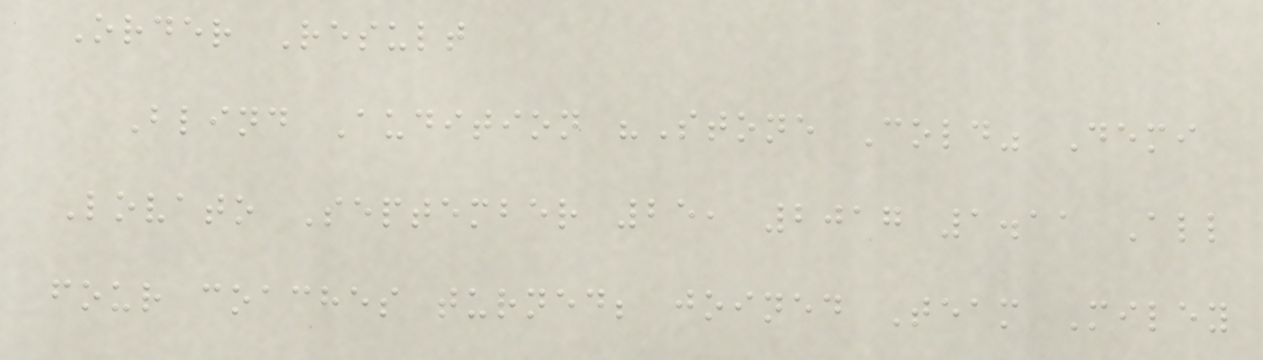Order Result
Blind Audition "Stone Cold" Demi
Lovato September 25, 2017 1.11 All
four coaches turned; joined Team Miley
